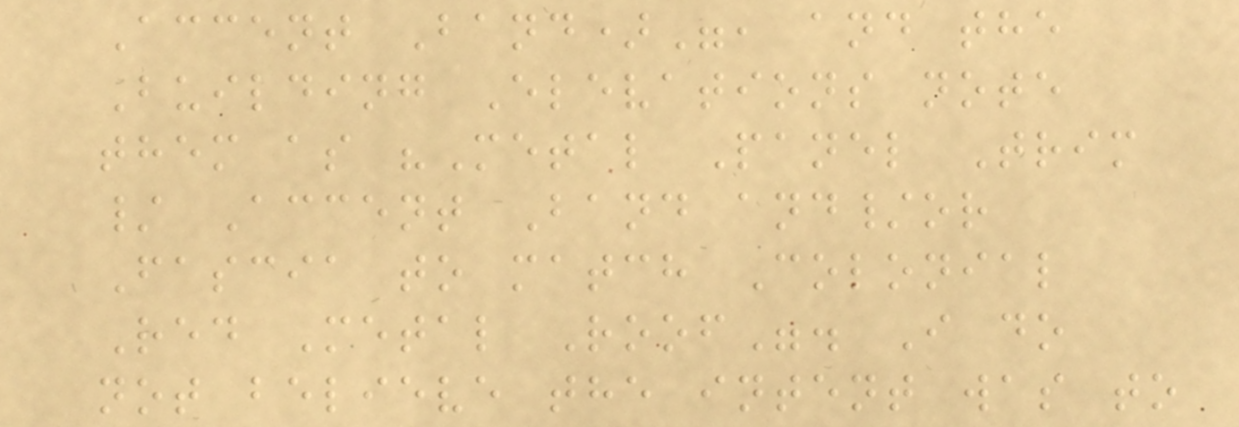Accent Band)", and the
Building Elevations note
them as "Metal Panel Trim
/ Accent Band and/or
Fascia to match Colonial
Red Metal Roof". I do
not believe the intent was to
